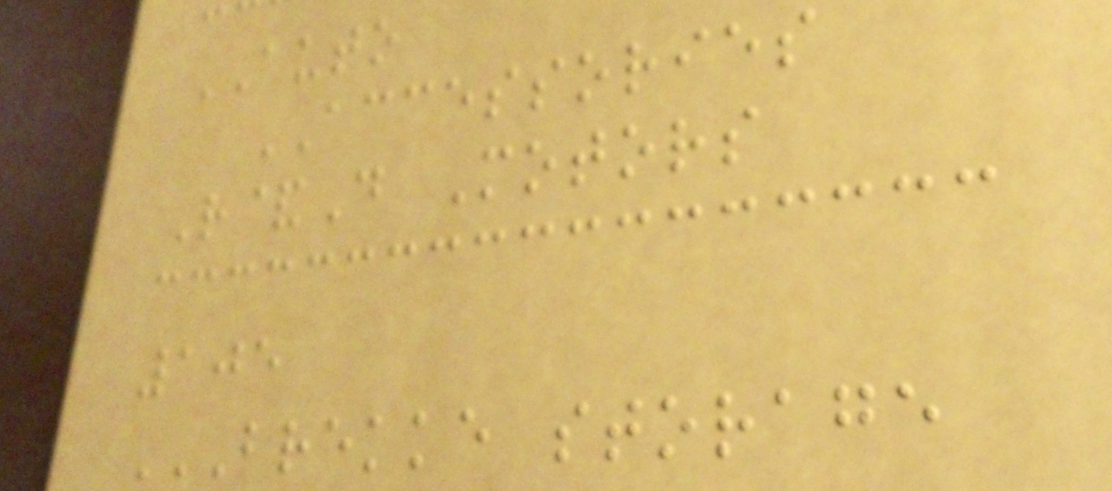AUTO
ACCESSORIES
R&D Motors
105
BREKKE STORAGE
